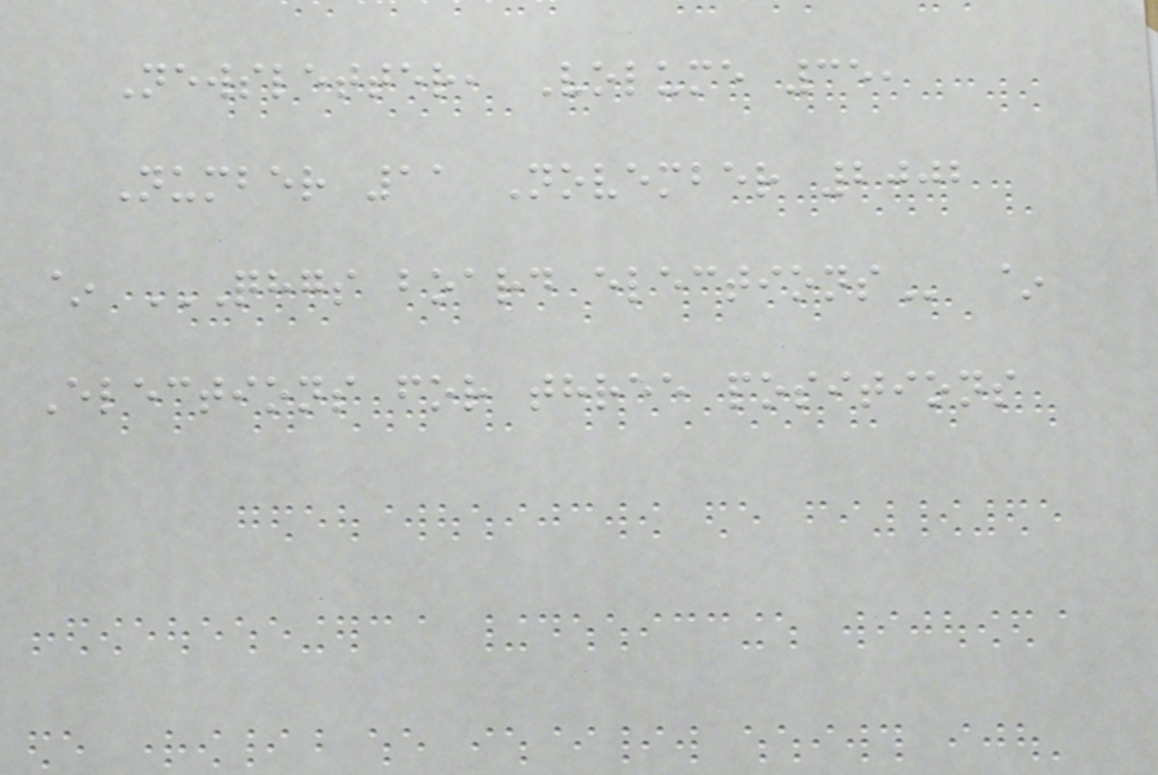Newsletter, Volume 35,
Number 11 November 2002
~ QHGS BOARD ELECTIONS ~
Elections for three positions
